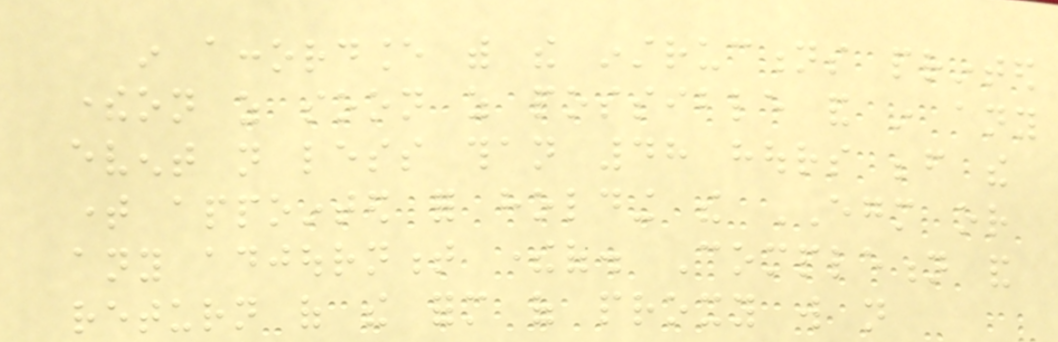in accordance with the instructions printed
thereon as soon as possible and in any
event not less than 48 hours before the
time appointed for holding the EGM or
any adjournment thereof. Completion and
return of the form of proxy will not
